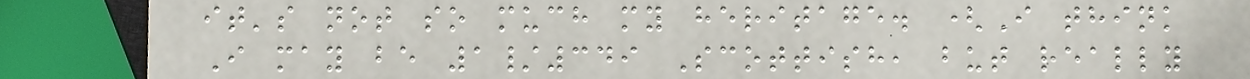it's not so much my heritage. (I think
I may be 1/349 Scottish, but really
